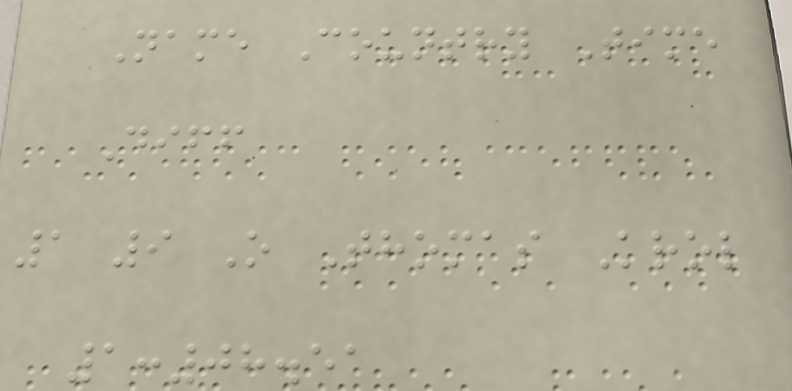Name Country Time
Diff
1 9 O Thomas Krol
1:08.51
